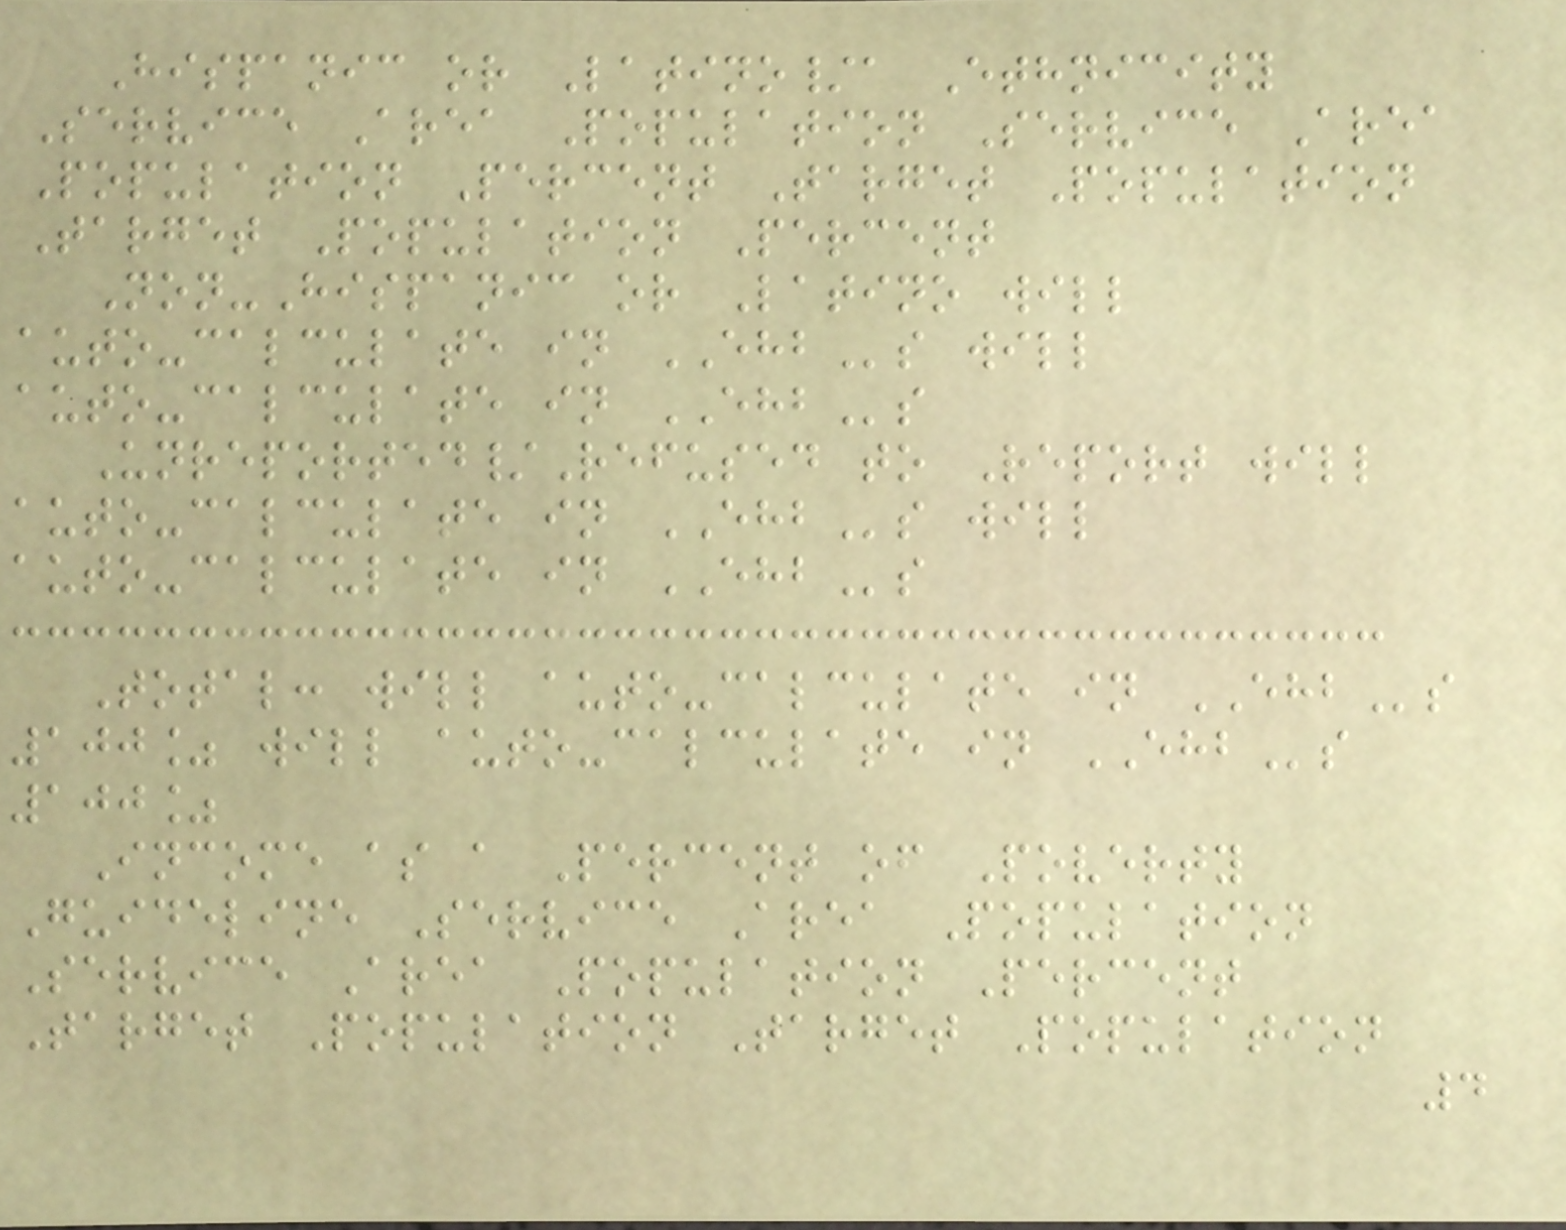Hispanic or Latino/a Ethnicity
Service Area Population Service Area
Population Percent Target Population
Target Population Percent
Non-Hispanic or Latino will
auto-calculate in EHBs will
auto-calculate in EHBs
Unreported/Refused to Report will
auto-calculate in EHBs will
auto-calculate in EHBs
Total: will auto-calculate in EHBs
100% will auto-calculate in EHBs
100%
Income as a Percent of Poverty
Guideline Service Area Population
Service Area Population Percent
Target Population Target Population
4
